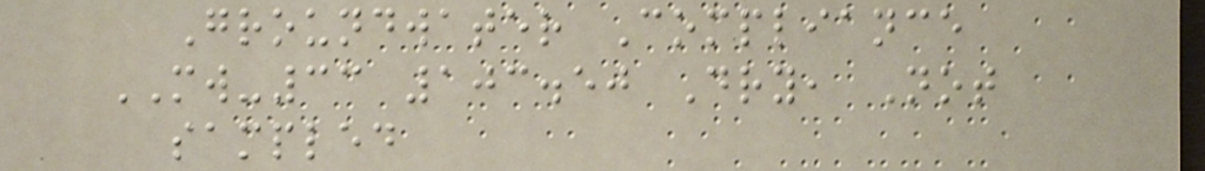Groundwater Compliance
MW-33 103.50 Dry, Not
sampled
